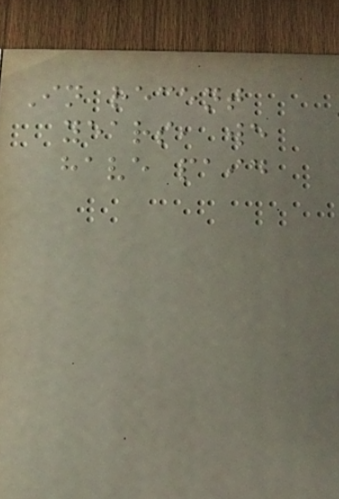In recent
years, we
have paid
